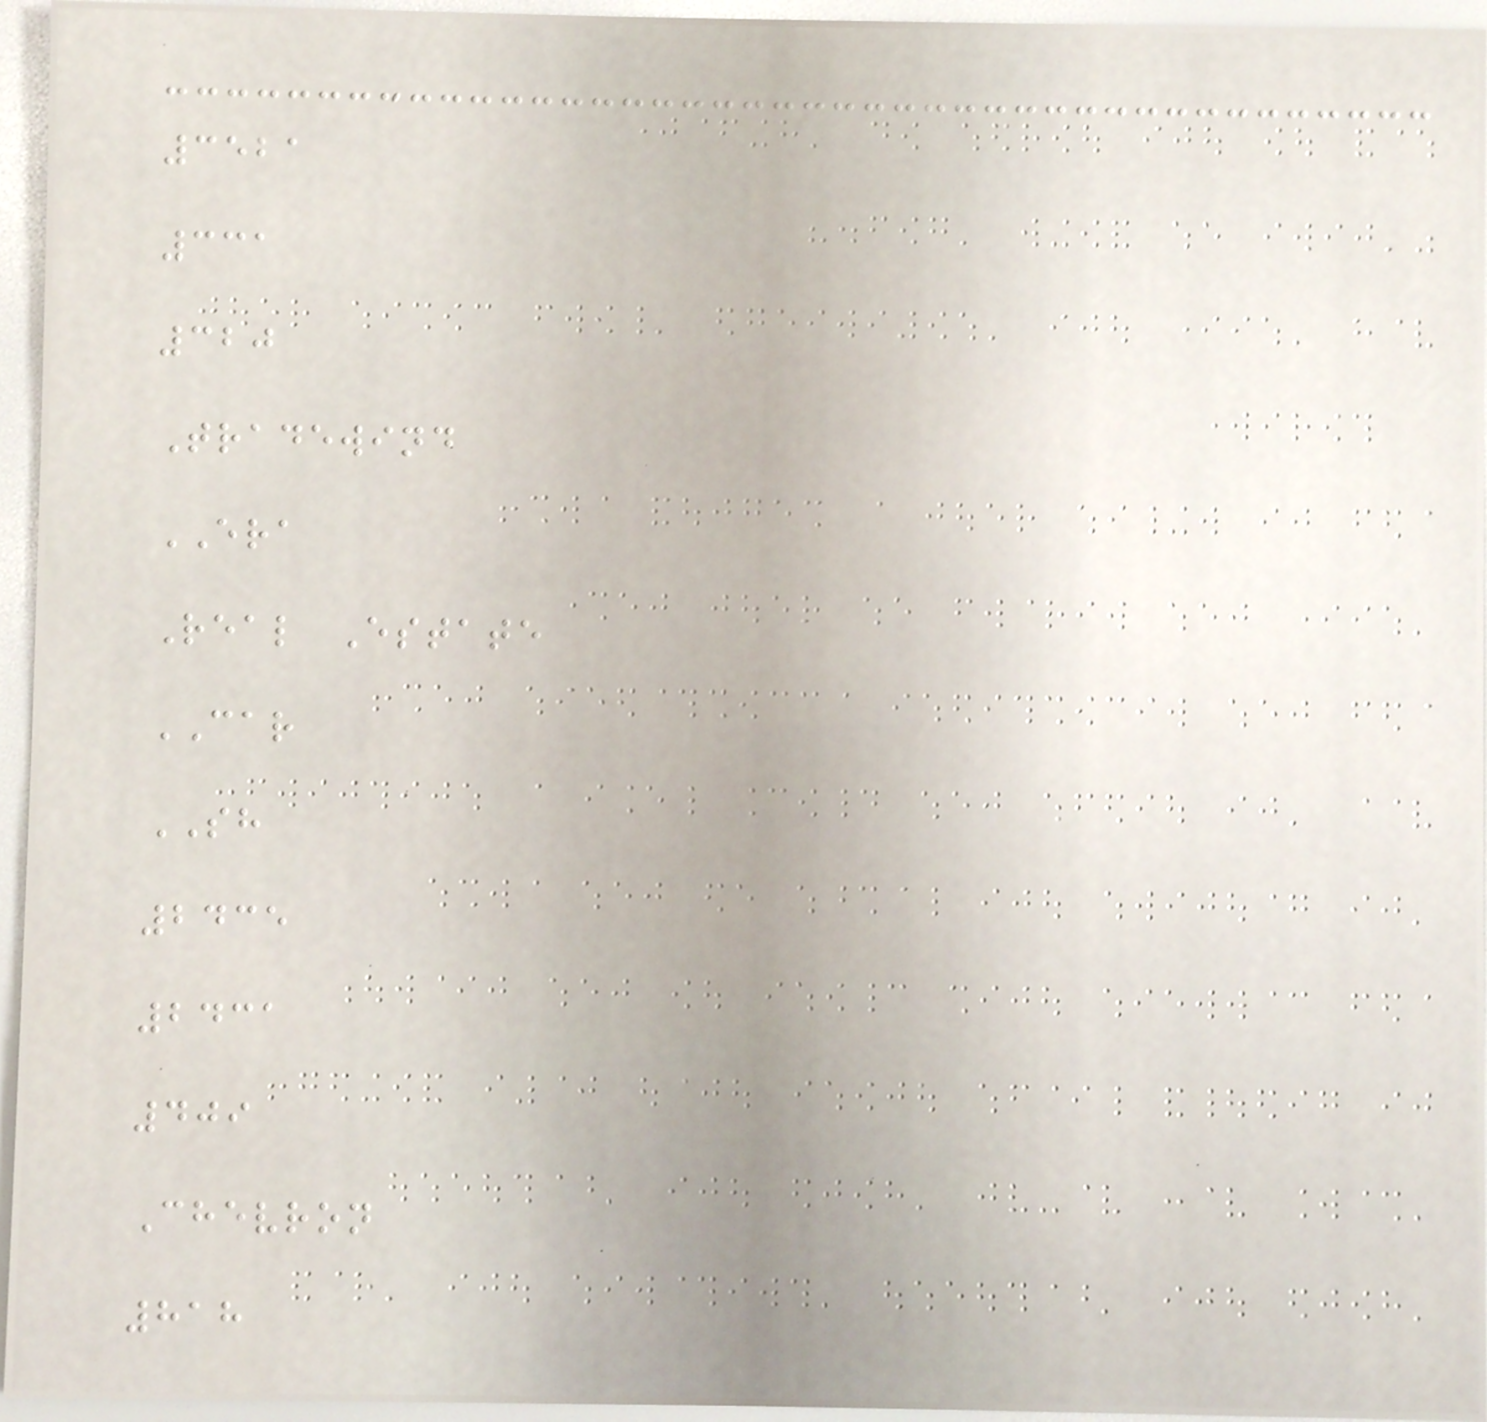3521
331
320
Tradewind
ERA
Real Estate
CAR
SH
2435
2431
409
Chevron
818
